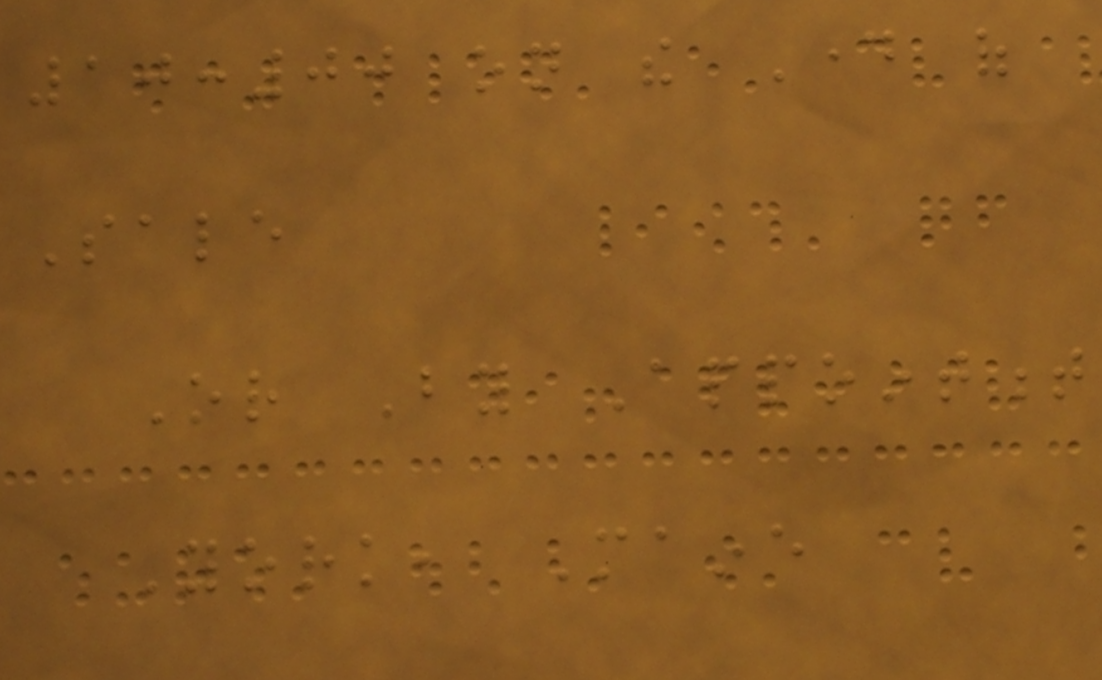10:00 on the Day of
Sale
Or By Appointment
York, Maine
